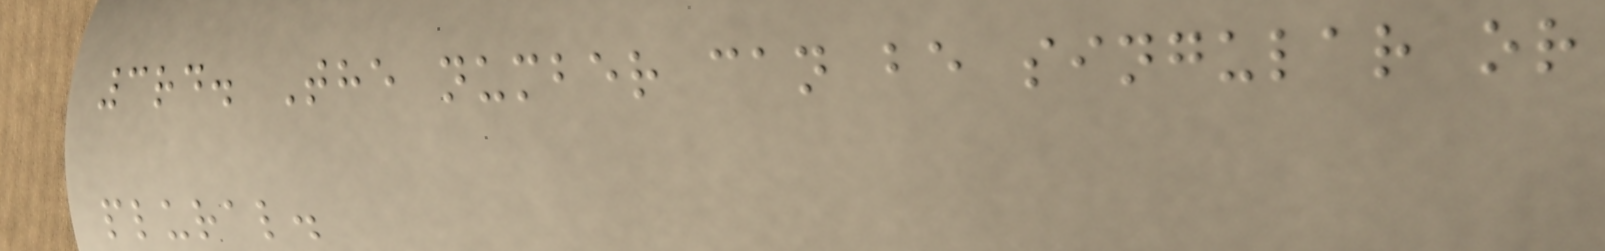3rd. The number can be singular or
plural.
